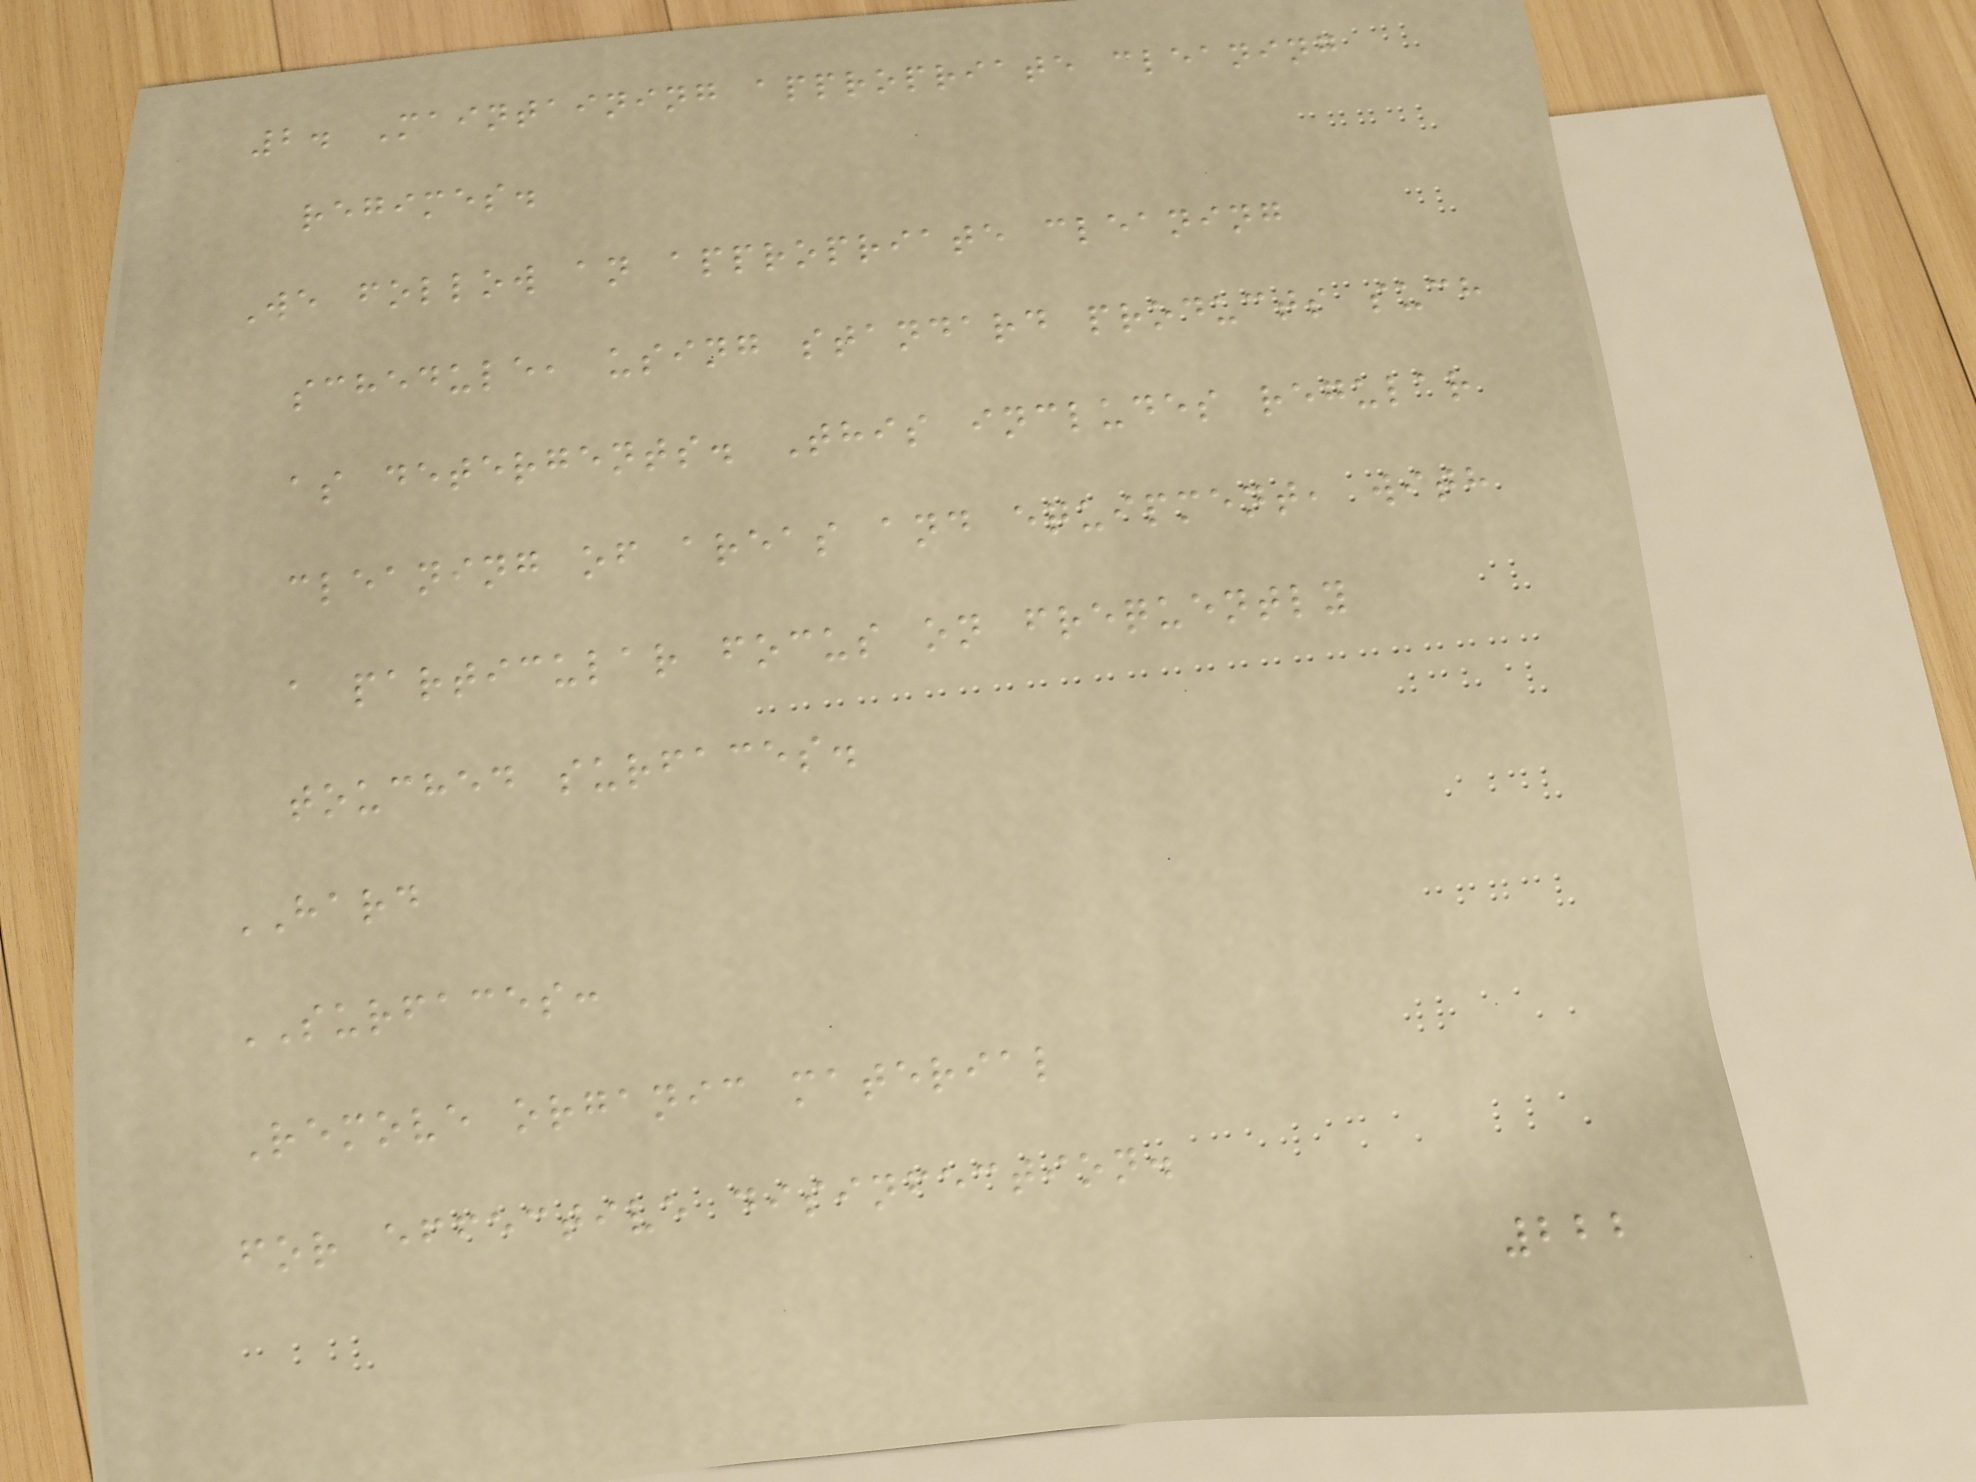2. Maintaining appropriate cleaning
regimes.
We follow an appropriate cleaning
schedule, using standard products such
as detergents. This includes regular
cleaning of areas and equipment, with
a particular focus on frequently
touched surfaces.
HARD
SURFACES:
Remove organic material
for effective disinfection.
222
